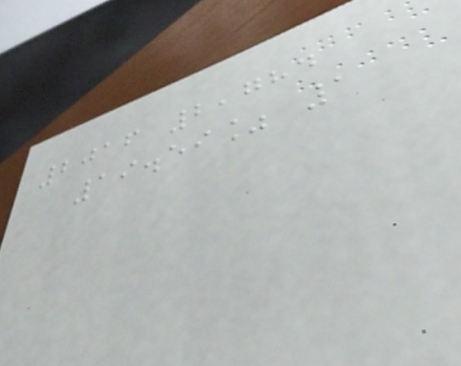2016 2,784
19.59% 1
